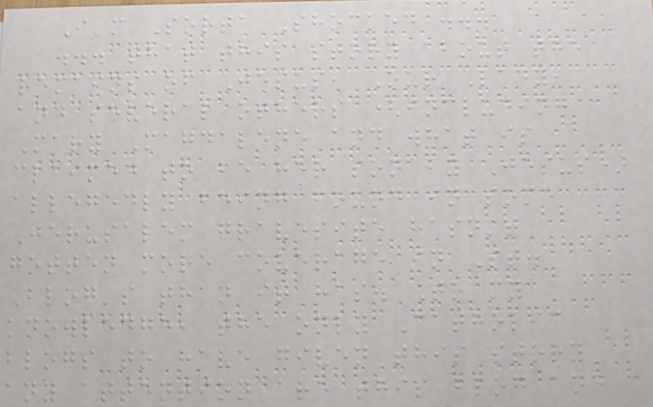I'm Sorta Shocked ...
... that this story about the
remains of Jesus, Our Lady,
and several others (including
Mary Magdalene and what is
claimed to be her son by Jesus)
allegedly being found in some
Jerusalem gravesite hasn't
gotten more coverage in St.
Blog's than it has. To my
knowledge, the only Catholic
blogs to have given this story
any attention are this blog and
